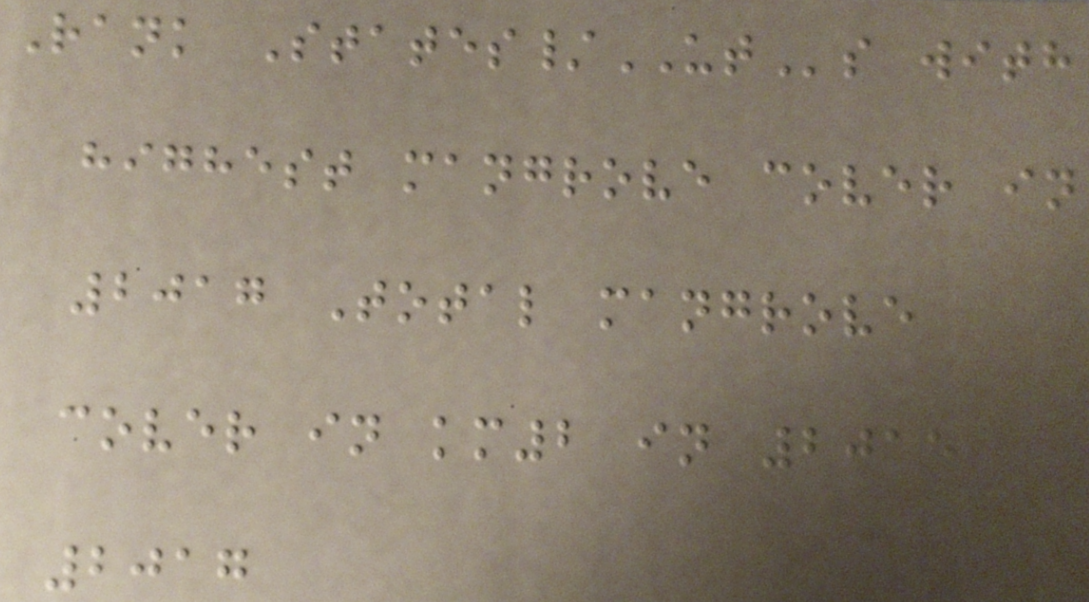Rank States/UTs with
highest mangrove cover in
2017 Total mangrove
cover in km2 in 2015
2017
